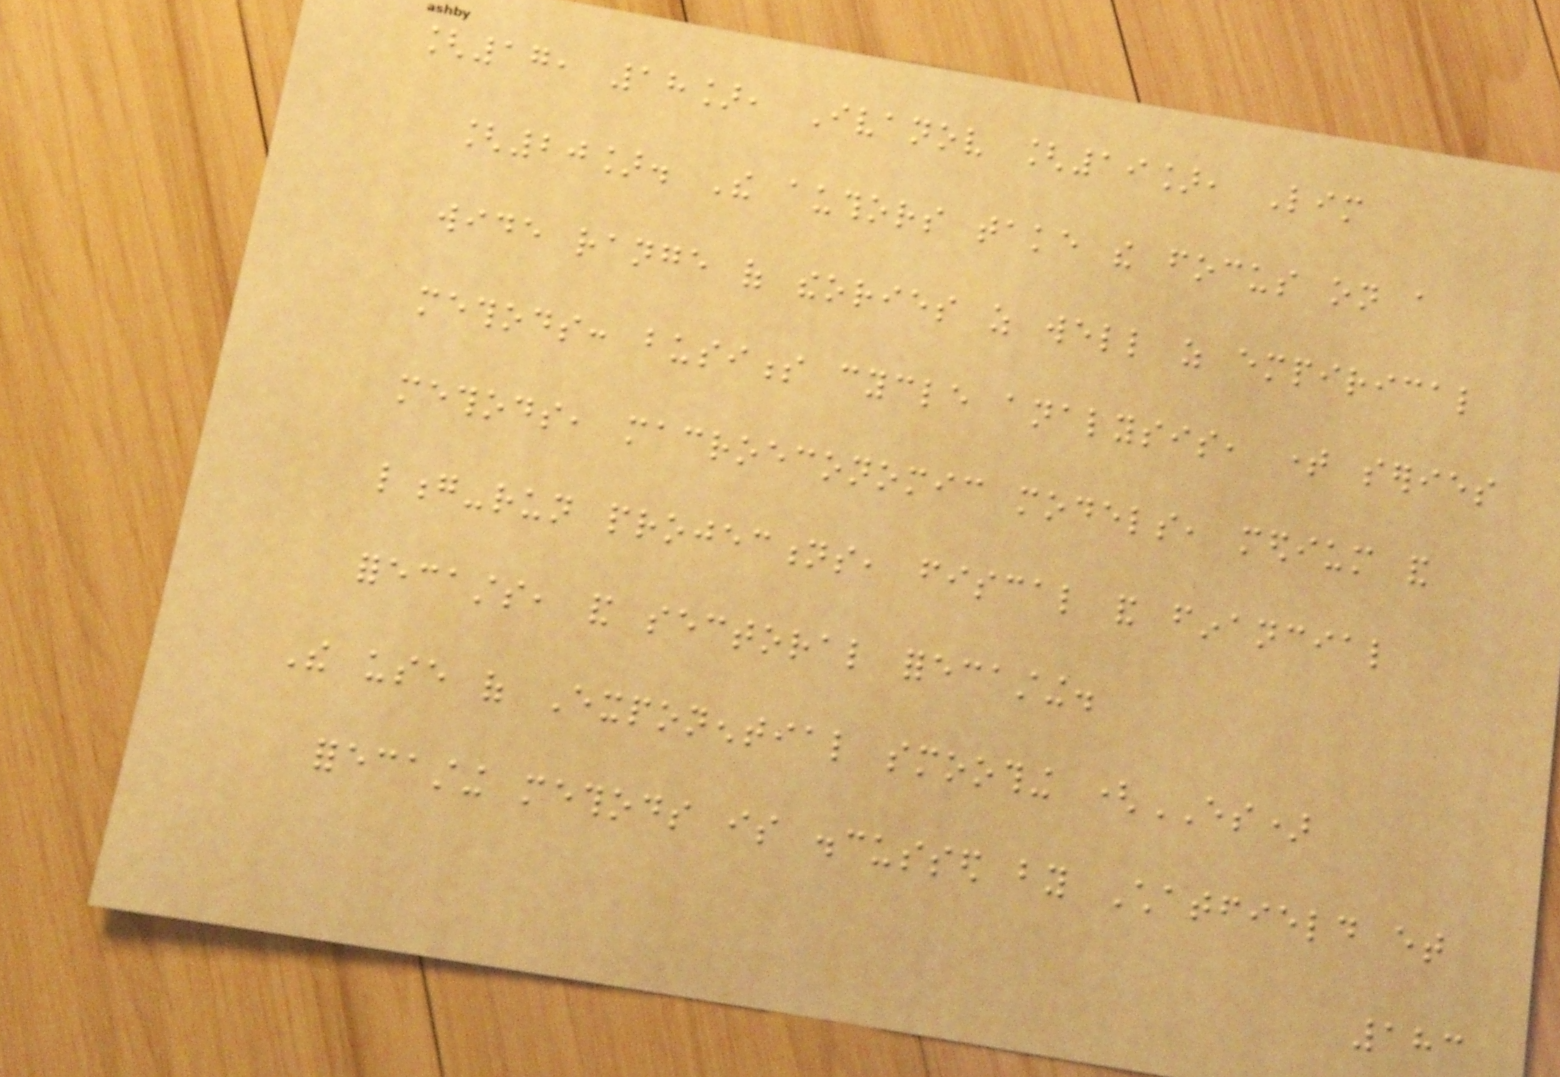[17, 18], Ivanov [19], Lim
[20]. The authors take the focus on a
wide range of theories as well as empirical
methods: business cycle analysis, time series
methods, macroeconomic models, medium and
long-run projections, fiscal and financial
forecasts, and sectoral forecasting.
The use of Exponential smoothing (ES)
forecasting methods is discussed by Chatfield et
183
